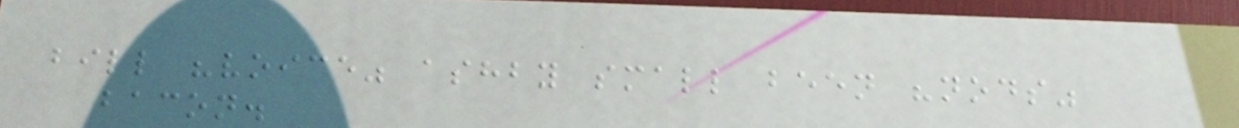bill "voice" ashby small been "nods"
bacon.
